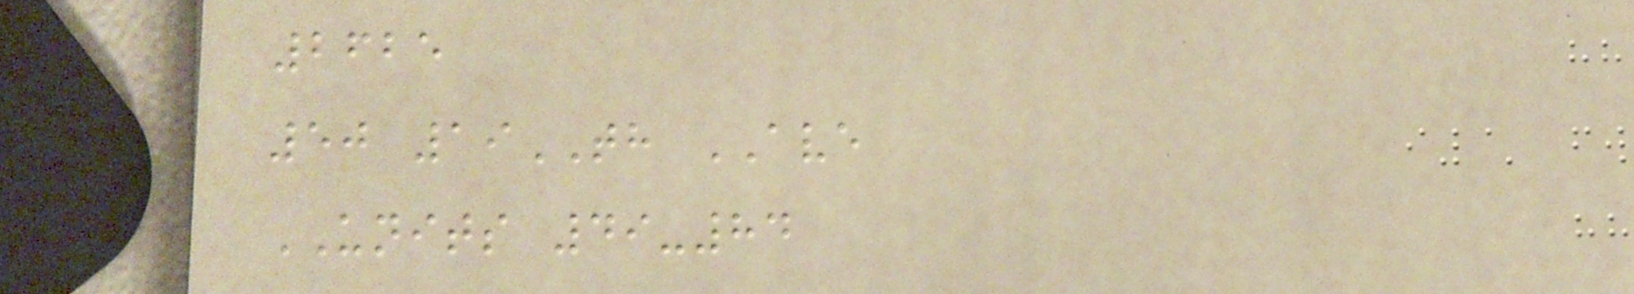2625
50 19TH AVE
UNITS 49-84
